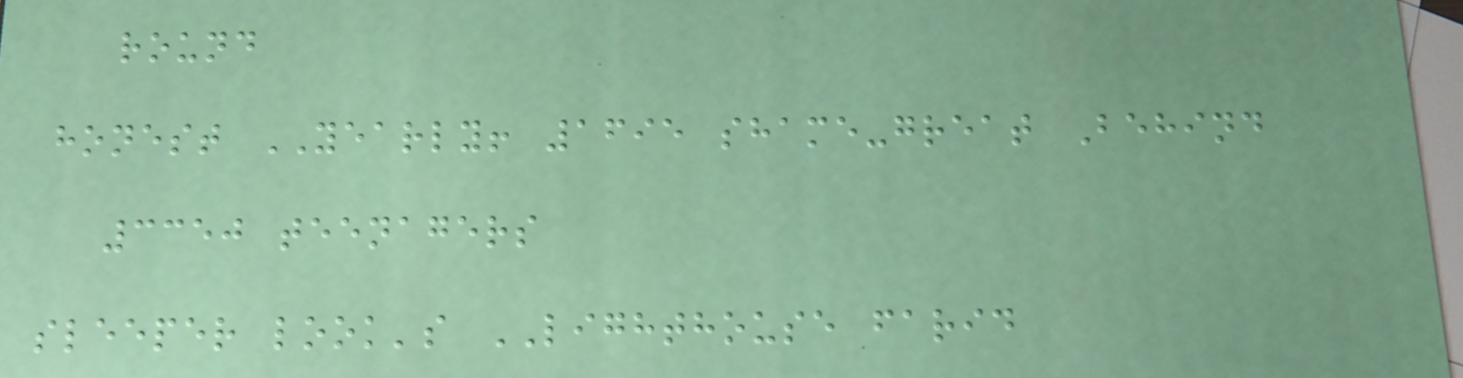round
honest YEARLY! 1695 shame-great Behind
3350 teenagers
sleeper look's LIGHTHOUSE farid
